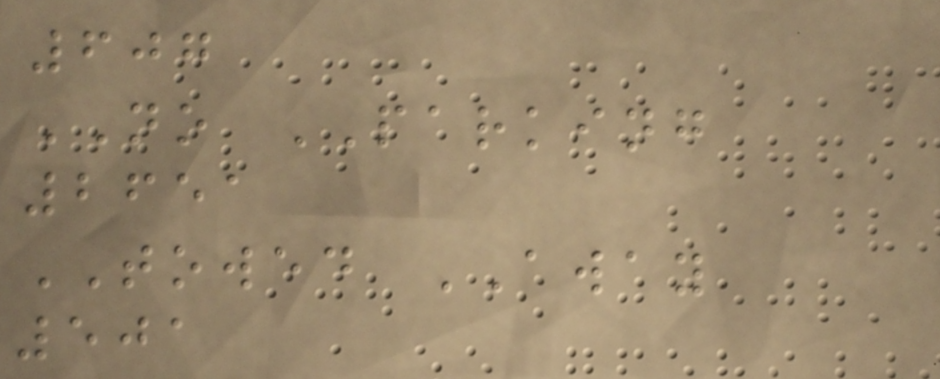607
NO PARKING
2651
TOWED AWAY
501
